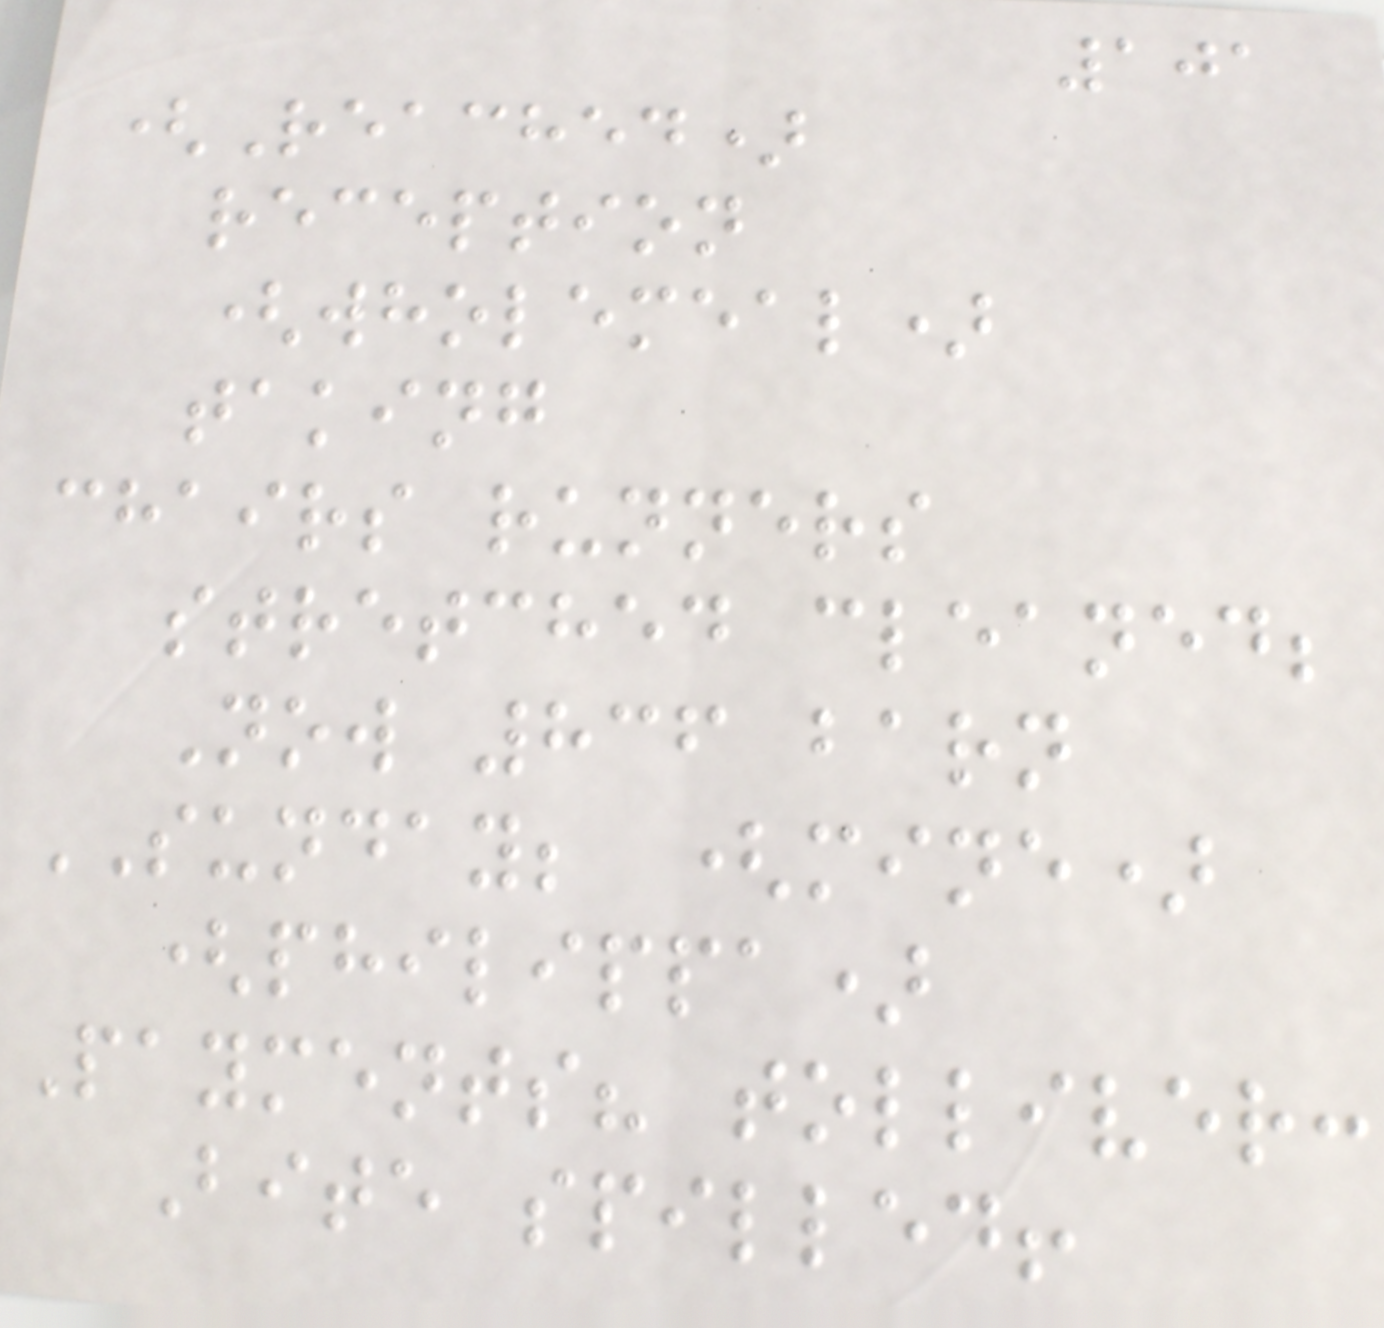101
(Reached)
reception
(wholemeal)
taking
chairs runners
stretched cleaned;
Now 836 barn
SUNDAY; (mine)
(philippa)
Payments? tolliver:
Bite spilled!
